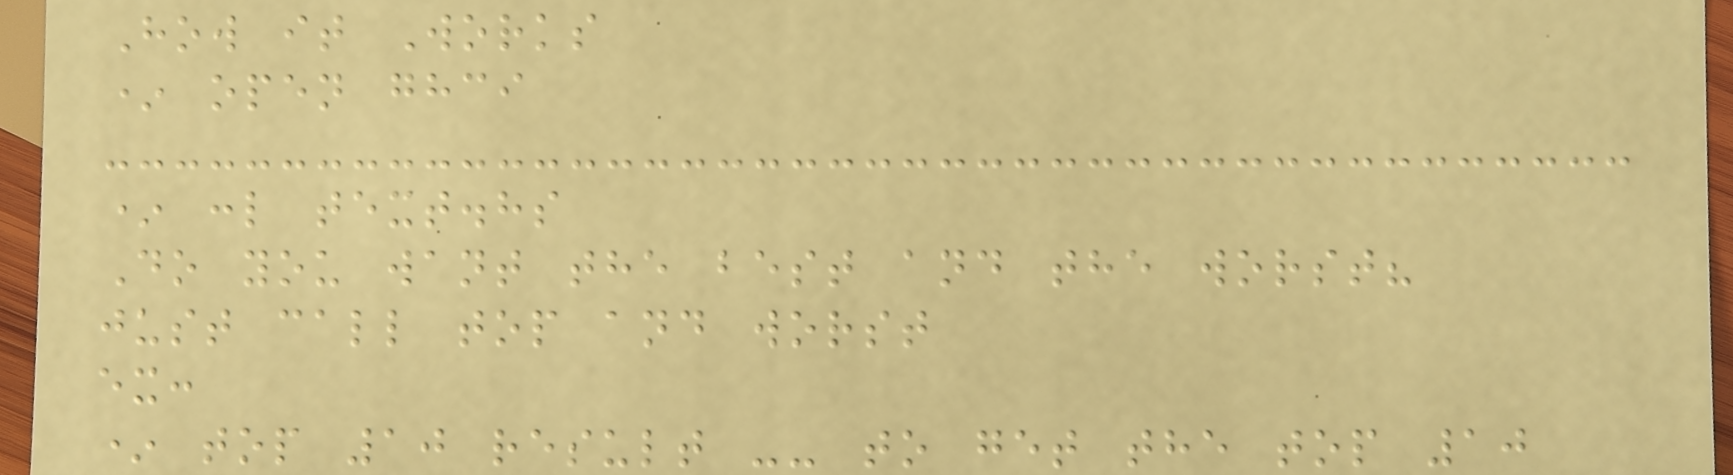How it Works
* open ghci
* :l text.hs
Do you want the best and the worst?
just call top and worst
ex:
* top 10 result -- to get the top 10
